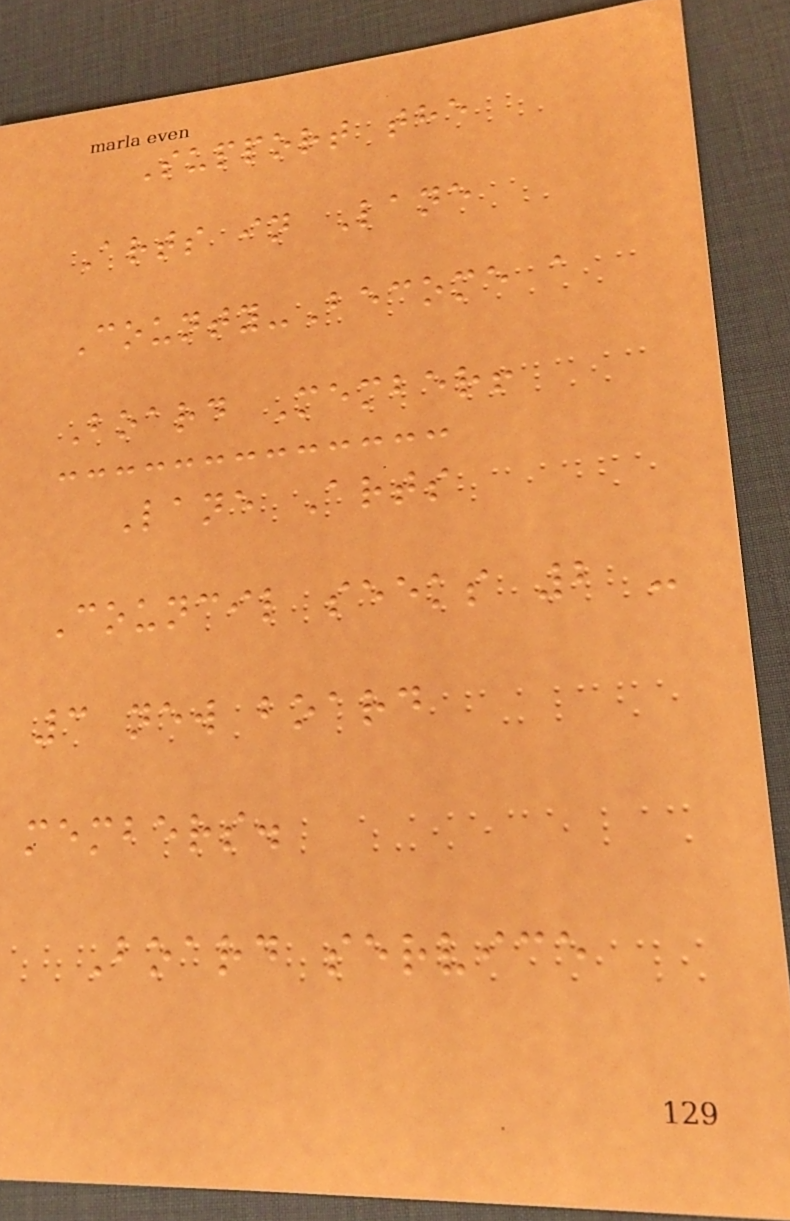Support the
Arts in Lane
County-Become a
Board Member!
Lane Arts
Council seeks 2 -
3 new board
members.
Board service
